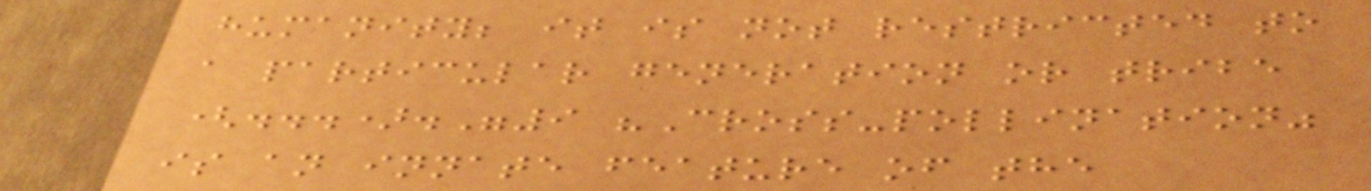humanity; it is not restricted to
a particular generation or tribe
(...)."9 "Cross-pollination"
is an innate feature of the
